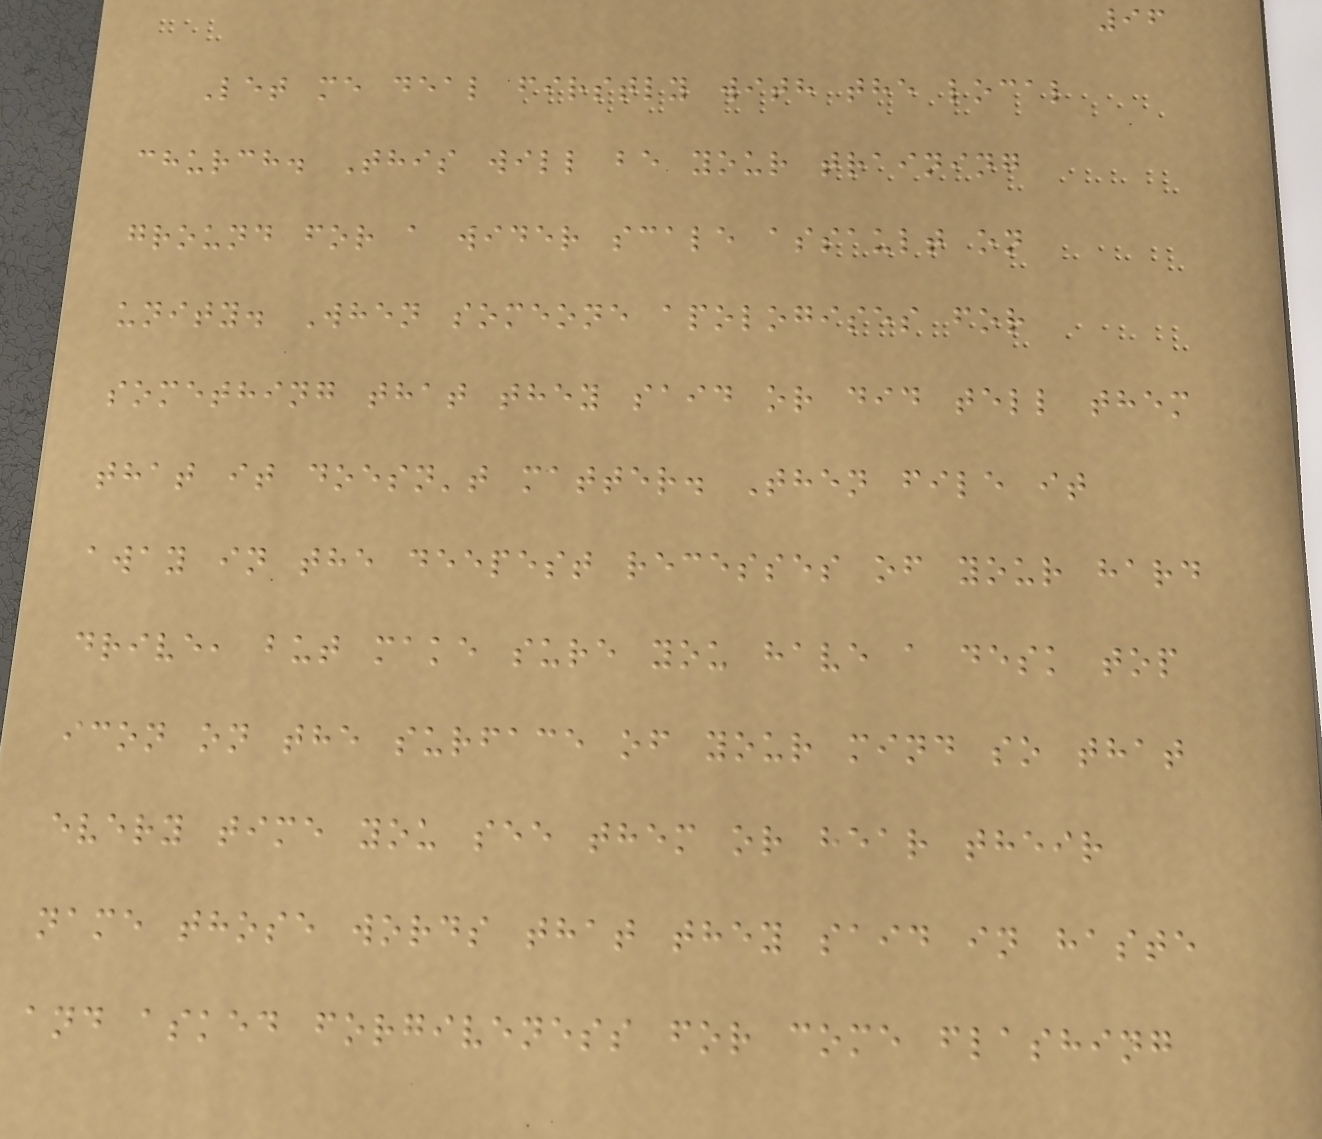96
Let me deal firstly with the local
church. This will be your training
ground for a wider scale assault on
unity. When someone apologises for
something that they said or did tell them
that it doesn't matter. Then file it
away in the deepest recesses of your hard
drive, but make sure you have a desk top
icon on the surface of your mind so that
every time you see them or hear their
name those words that they said in haste
and asked forgiveness for come flashing
